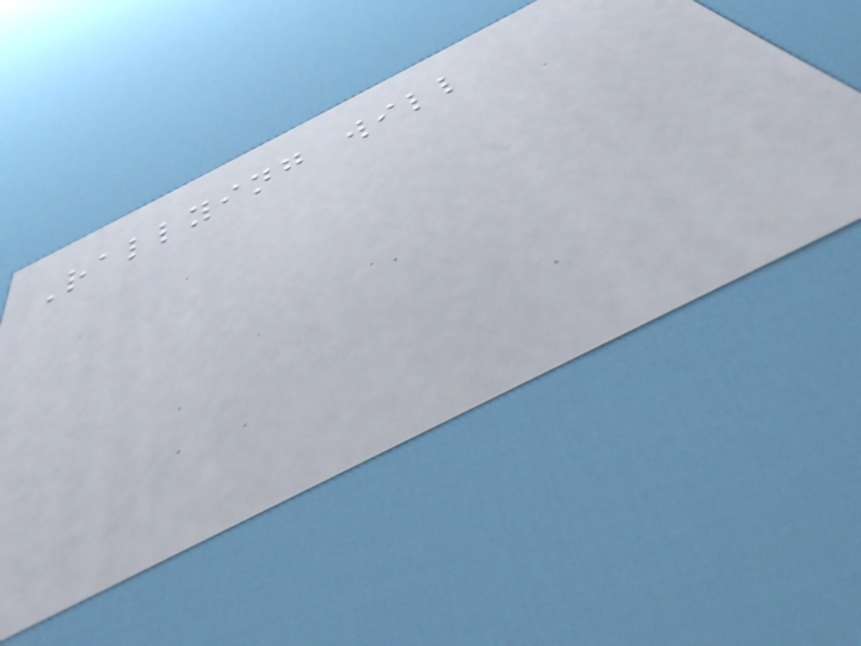Rallying will
